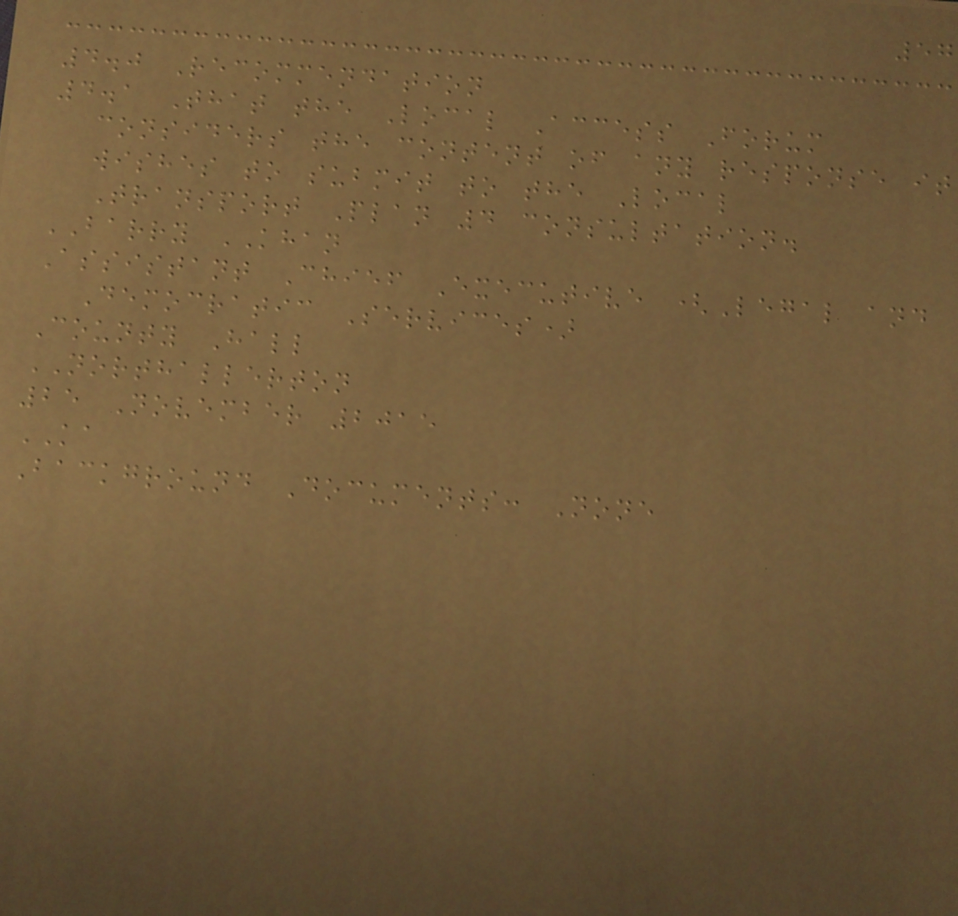57
4.0 Recommendation
4.1 That the Local Access Forum
considers the content of any response it
wishes to submit to the Local
Transport Plan 4 consultation.
BARRY KHAN
Assistant Chief Executive (Legal and
Democratic Services)
County Hall
NORTHALLERTON
25 November 2015
KA
Background Documents: None
